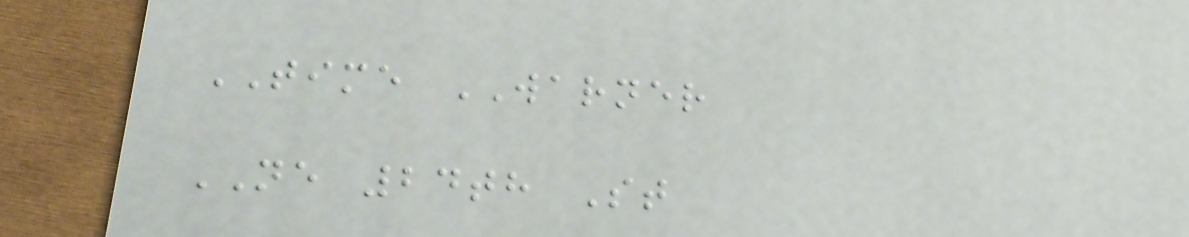TIME WARNER
NE 24th St
